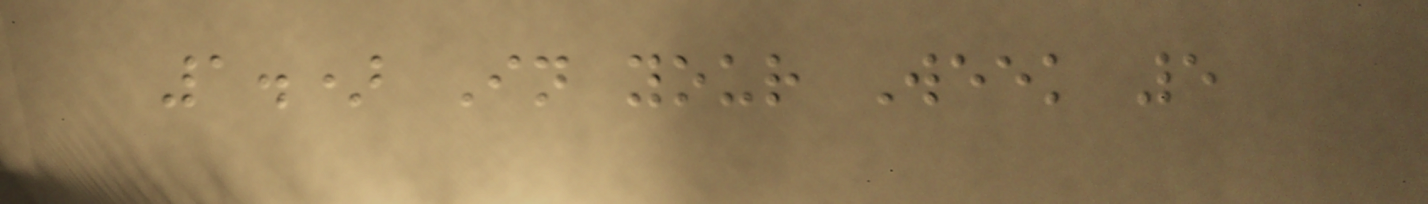1.) In your Week 5
